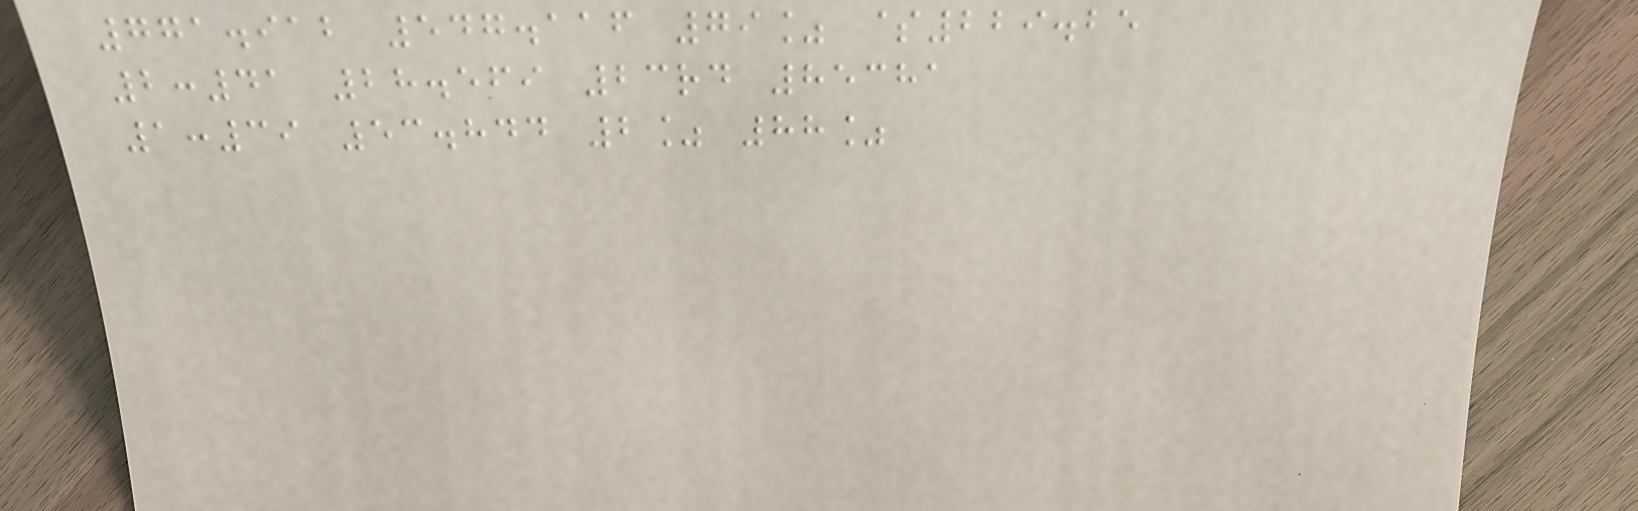771.912 547.116 79% $229.25
2:41 28.569 23rd 85381
1:39 53.844 2% 88%
